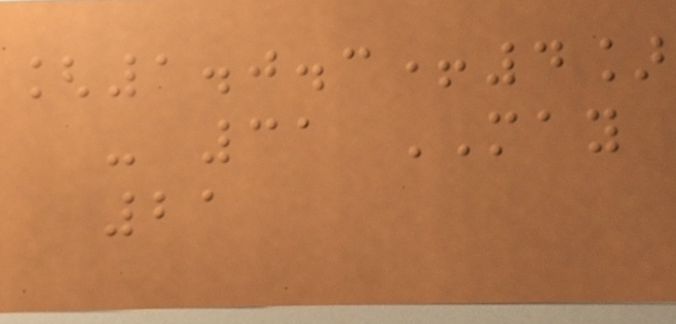[1.0.3+4]
- 31 MAY
21
